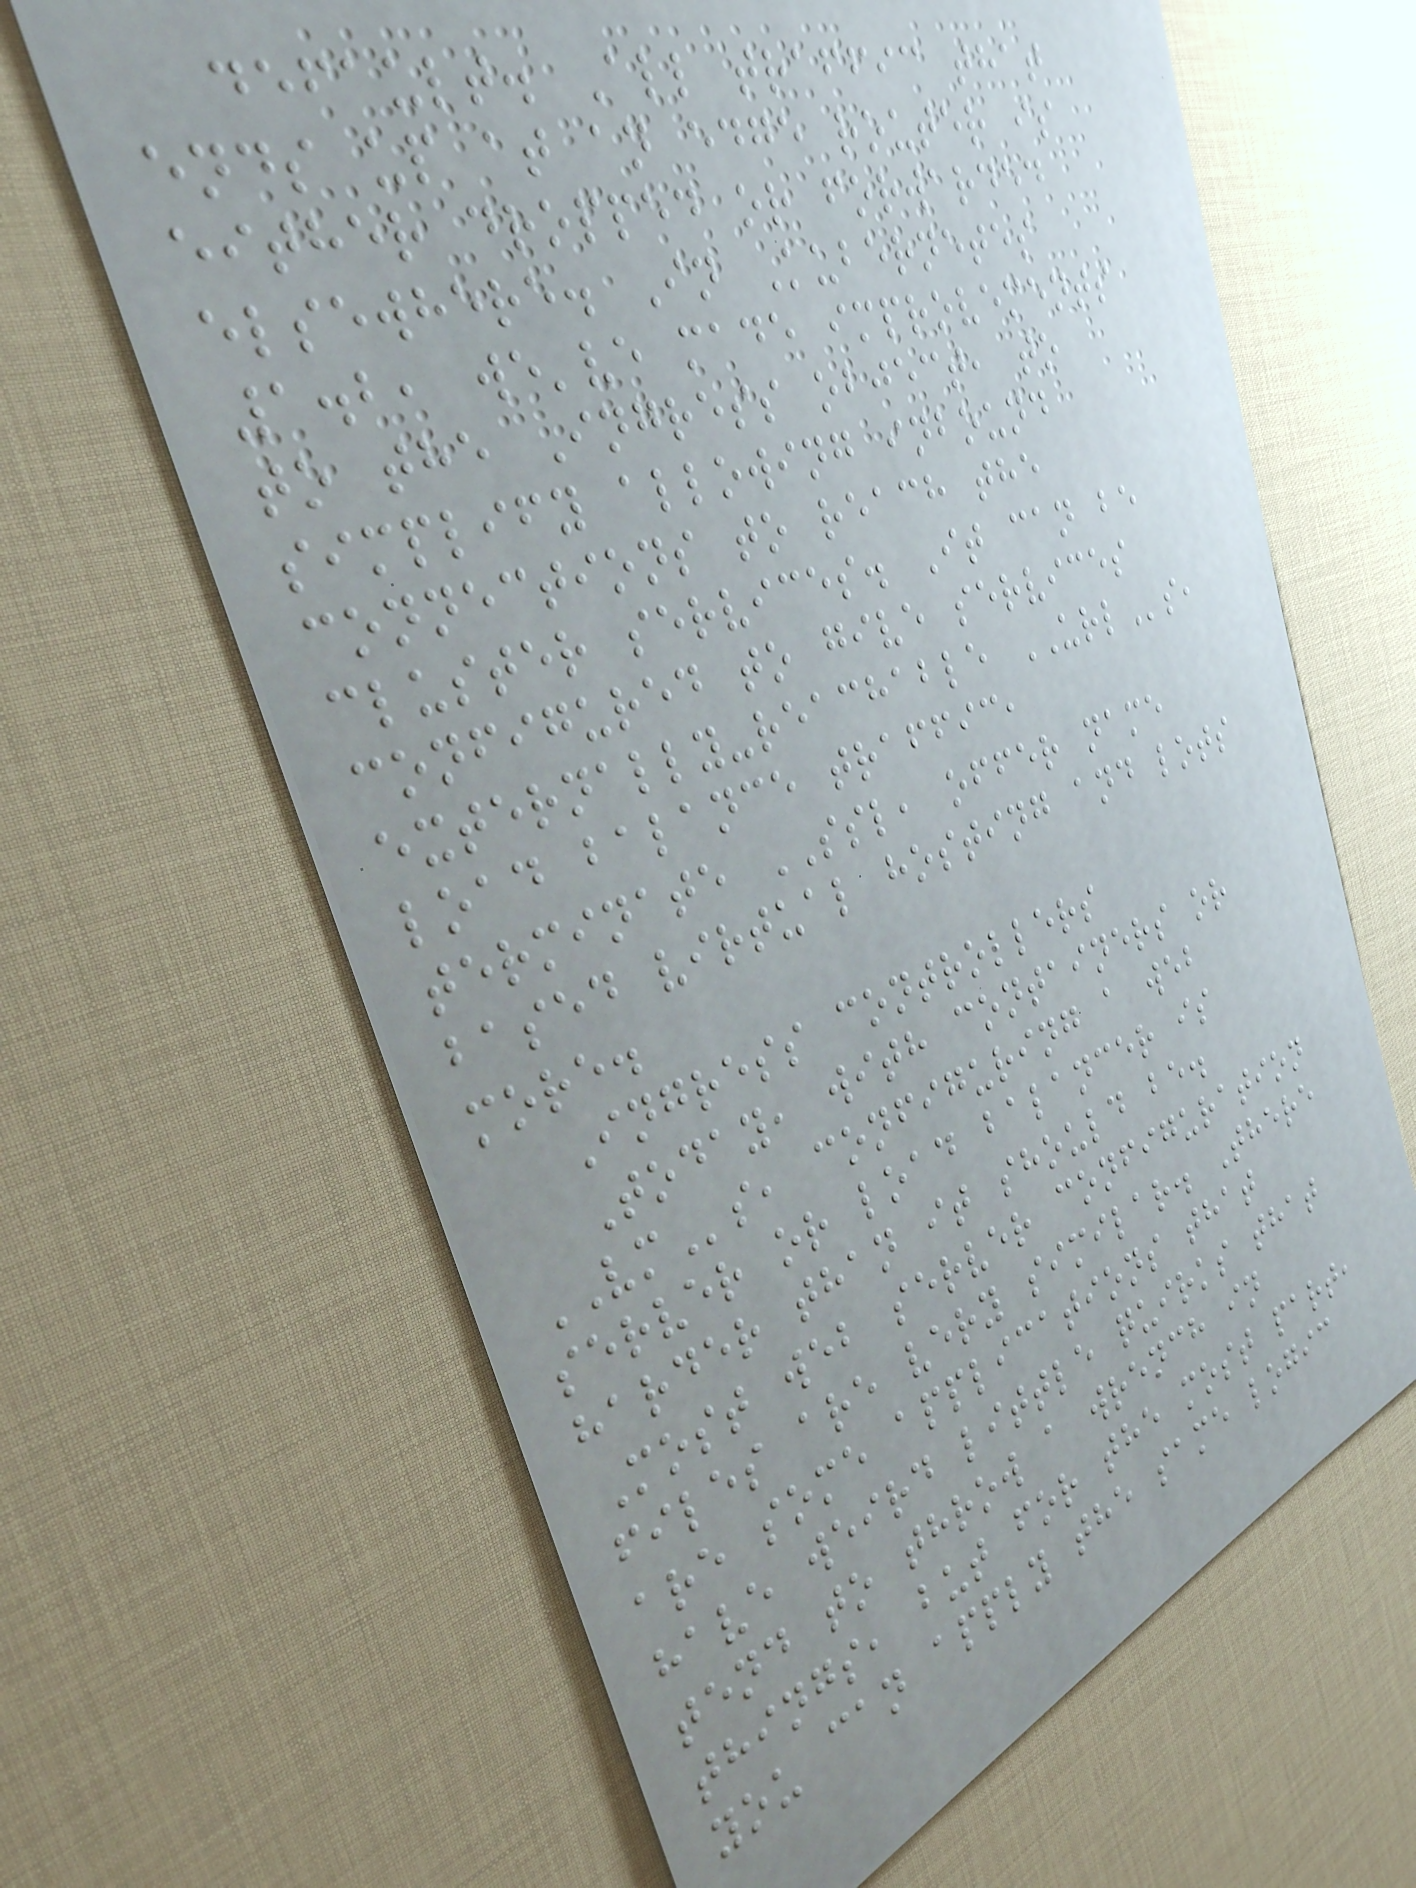default. All traffic that
ends up at an edge router is
either dropped or forwarded
elsewhere. In Kubernetes
1.2, we've made improvements
to the Ingress object, to
simplify allowing inbound
connections to reach the
cluster services. It can be
configured to give services
externally-reachable URLs,
load balance traffic,
terminate SSL, offer name
based virtual hosting and lots
more.
Ingress controllers
Today, with containers or
VMs, configuring a web
server or load balancer is
harder than it should be.
Most web server configuration
files are very similar. There
are some applications that
have weird little quirks that
tend to throw a wrench in
things, but for the most part,
you can apply the same logic
